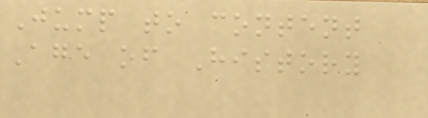Jump to content
Age of History
